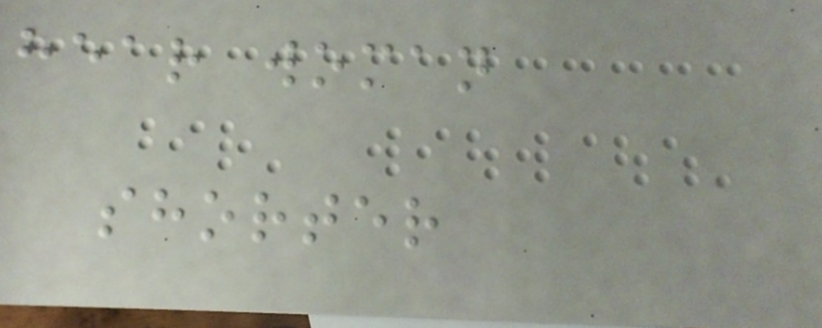hear woman
shorter
